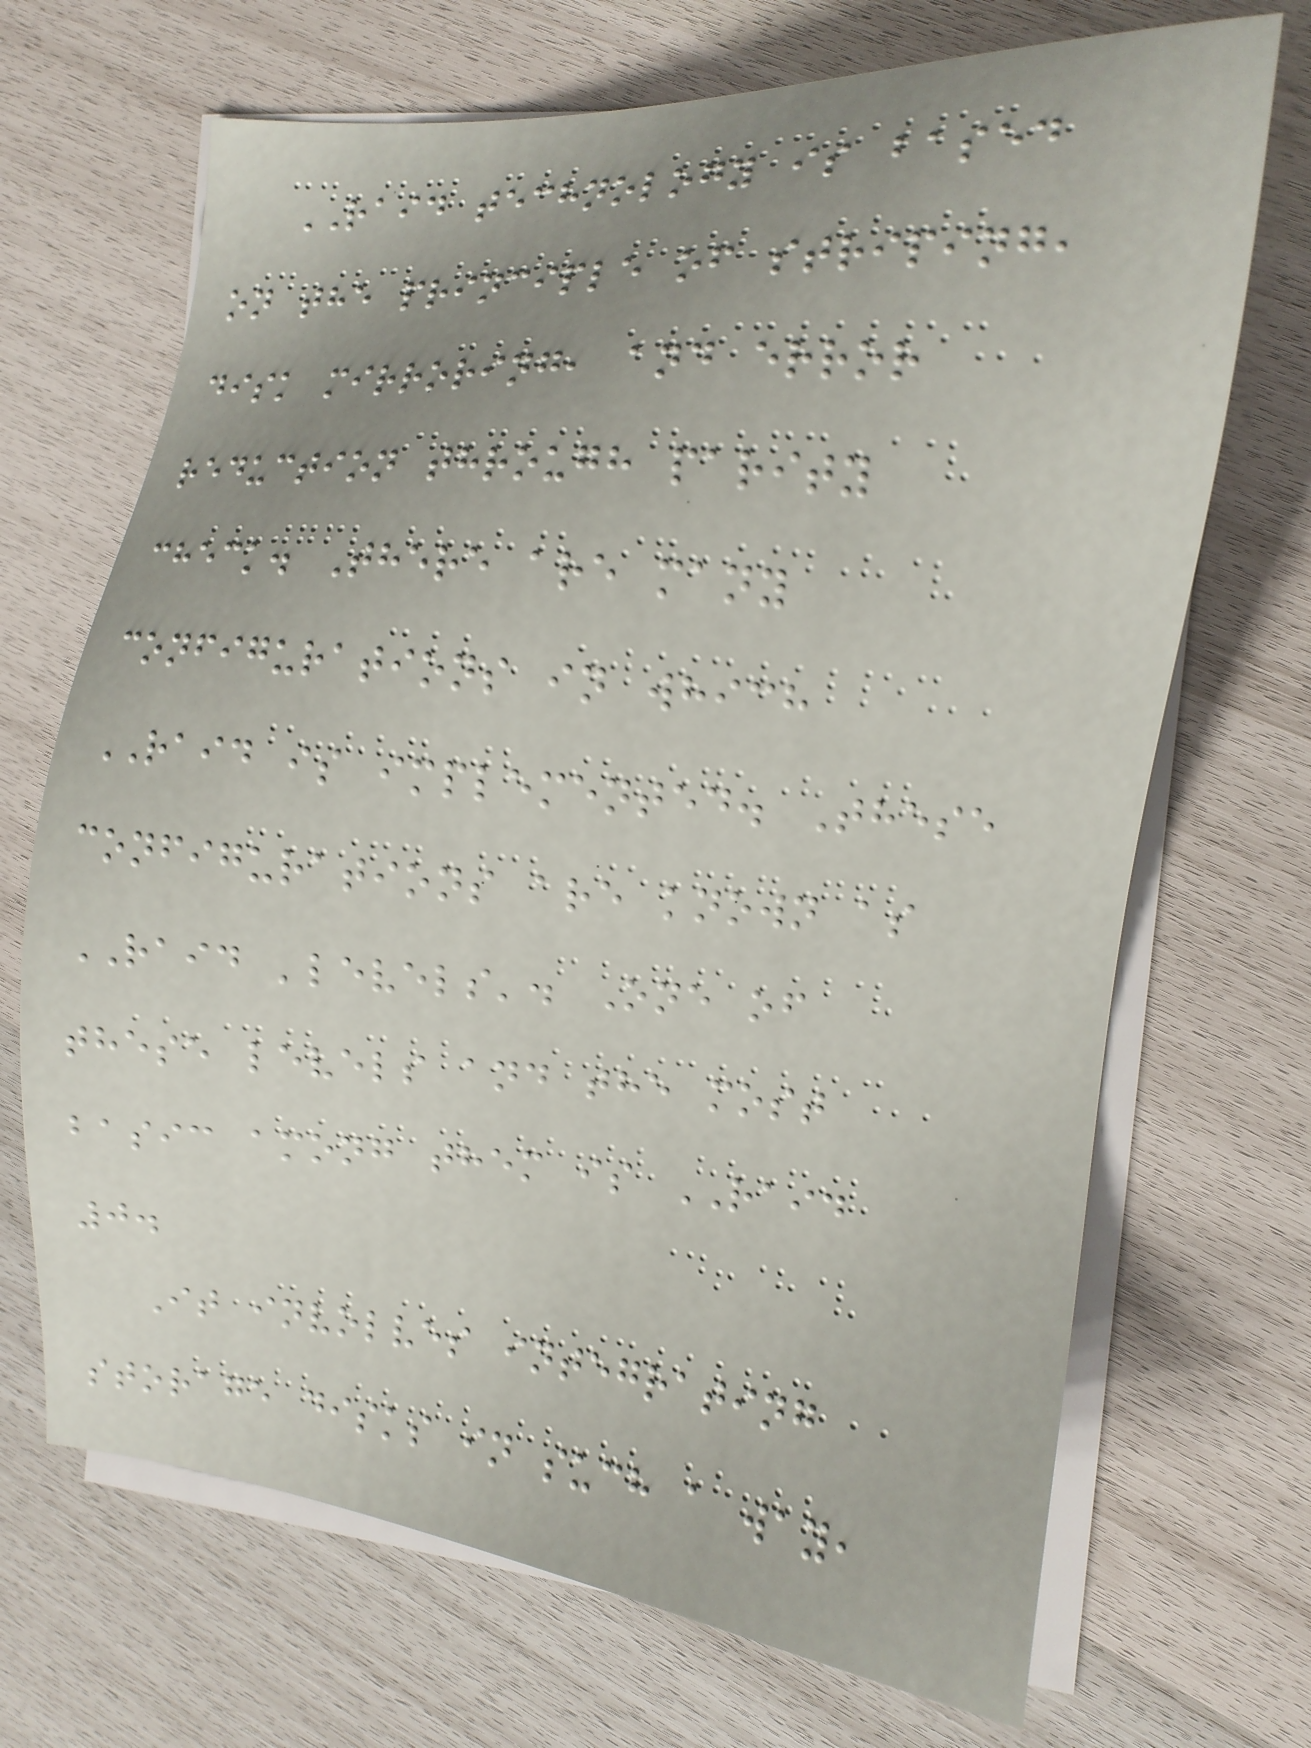RAID technology is based
on the principle of striping,
disk mirroring, and error
reduction through parity
check. There are many
configurations in which
RAID is implemented. These
configurations are known as
RAID 'levels'. One of
these levels and the most
basic among them is RAID
0.
It involves integrating
storage disks in such a way,
